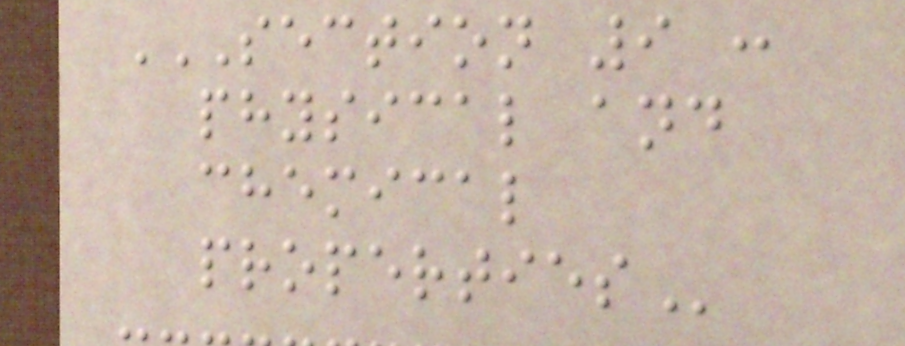SECTION 9 :
PHYSICAL AND
CHEMICAL
PROPERTIES
